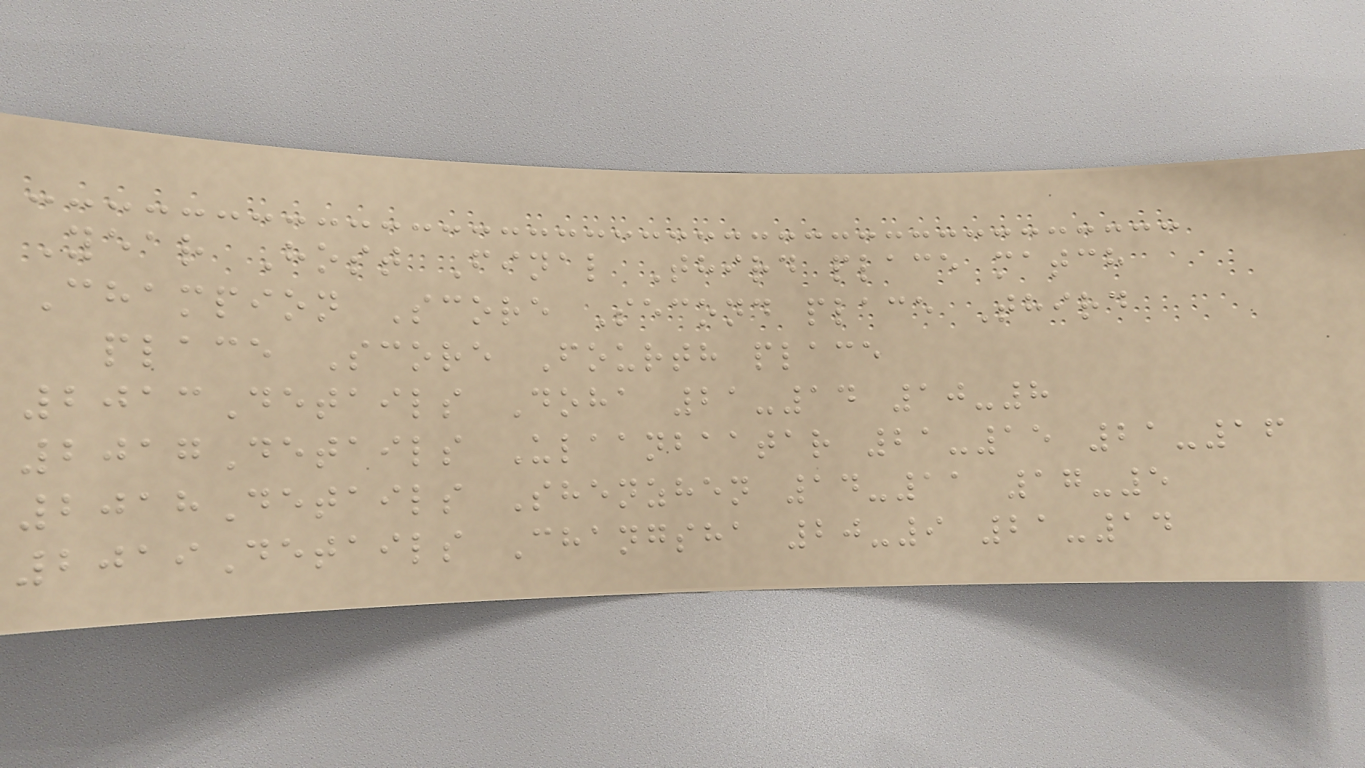Year Host Final Third place match
Champion Score Second place Third
place Score Fourth place
2013Details Doha 21-14 10-8
2017Details Ulaanbaatar 21-15 21-16
2018Details Shenzhen 14-11 17-5
2019Details Changsha 20-9 21-14
